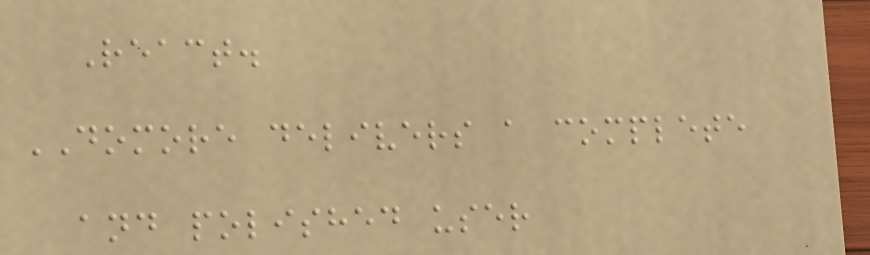React.
DOMORE delivers a complete
and polished user
